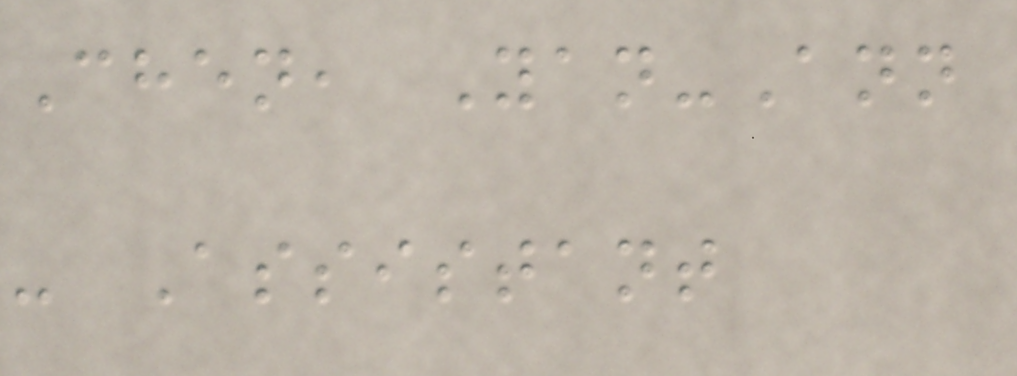Chen, Yan-Ann
- Assistant
